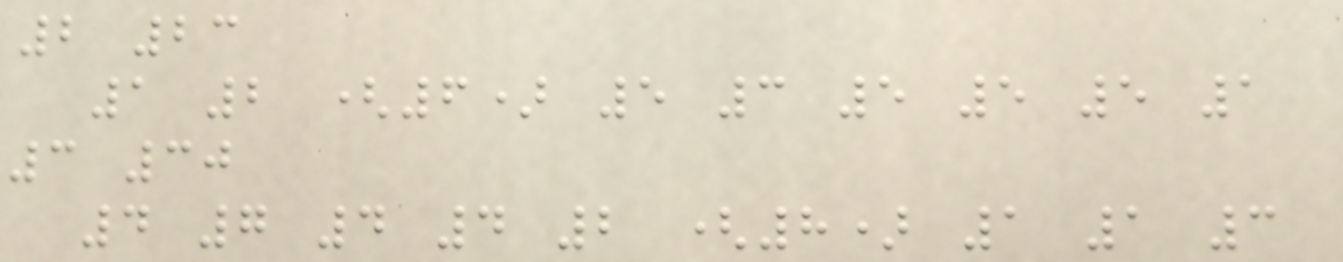2 23
1 2 (6) 5 3 5 5 5 1
3 30
4 7 4 4 2 (8) 1 1 3
